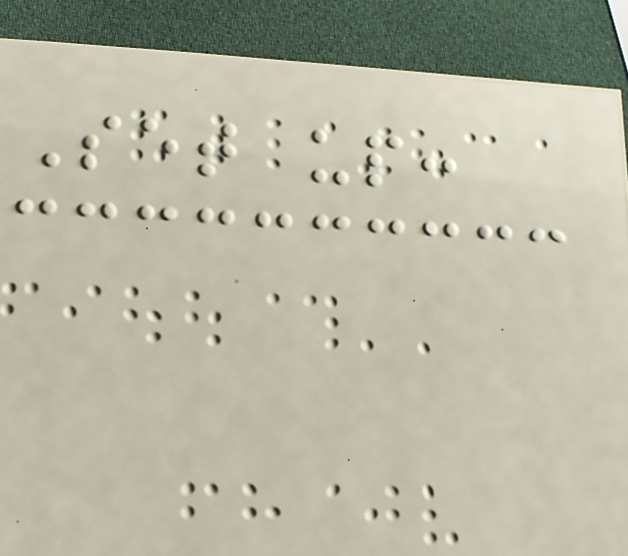Set up:
